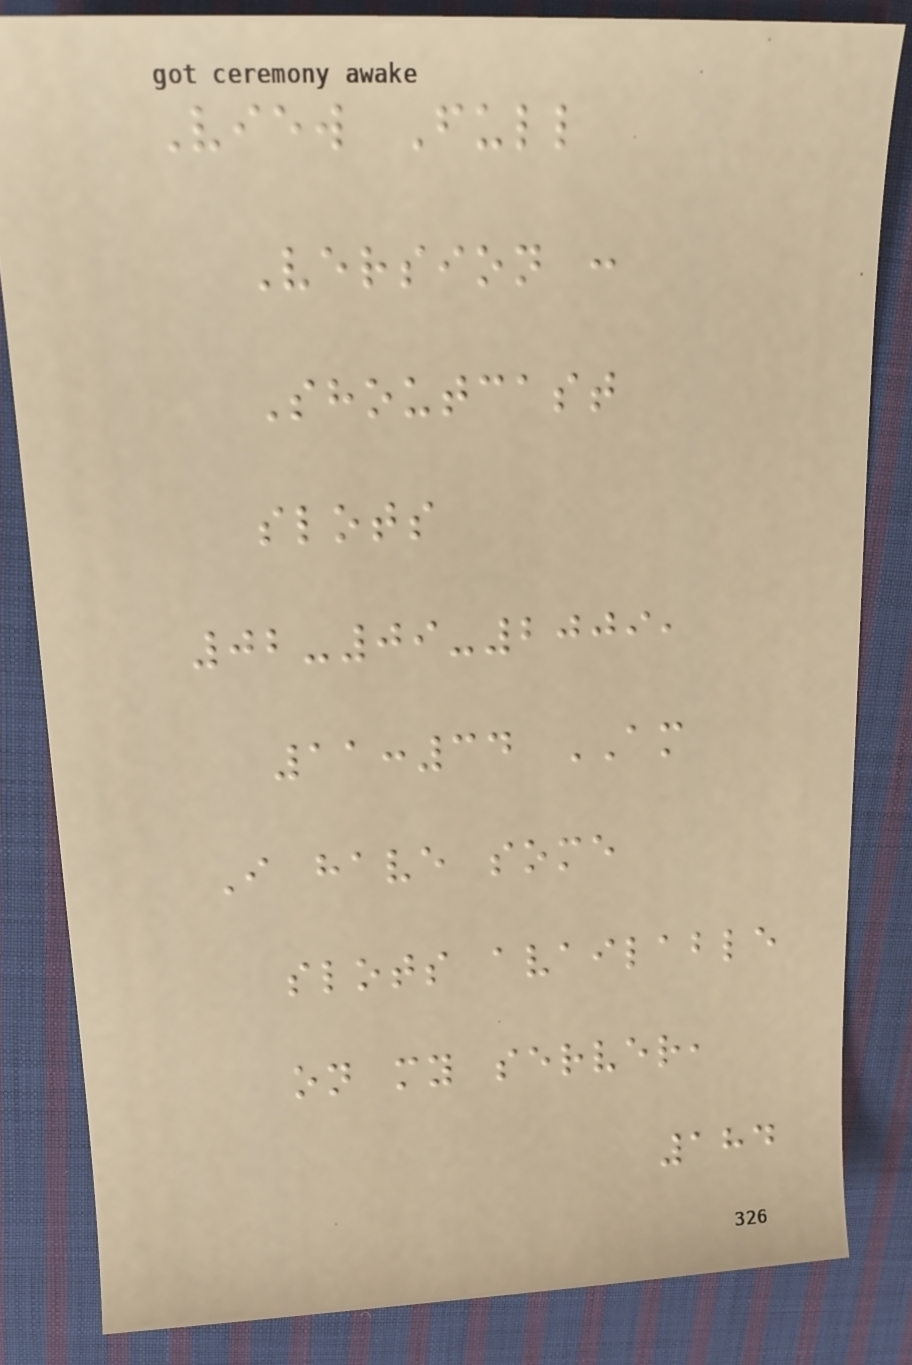View Full
Version :
Shoutcast
slots
02-09-2009,
11:34 AM
I have some
slots available
on my server,
184
